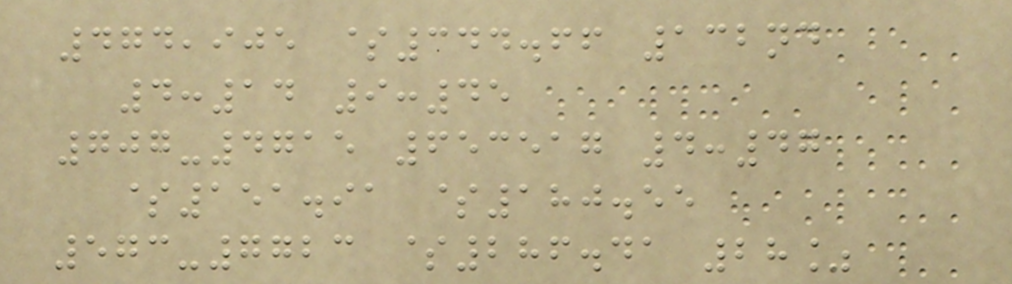474,905 $344.66 132nd
4:14 9:45
707-4715 653517 4:47
$151.91 $180.55
573-7723 $286.41 28%
